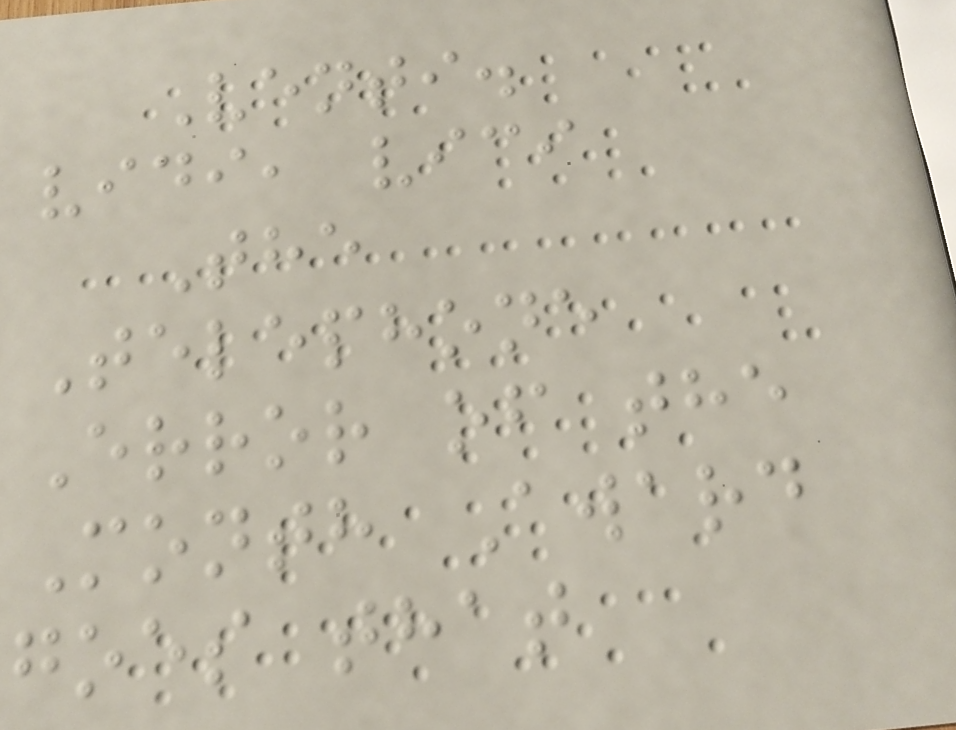Venti.
vidi, vici
The
Telephone
Error of the
Month Award
goes that
